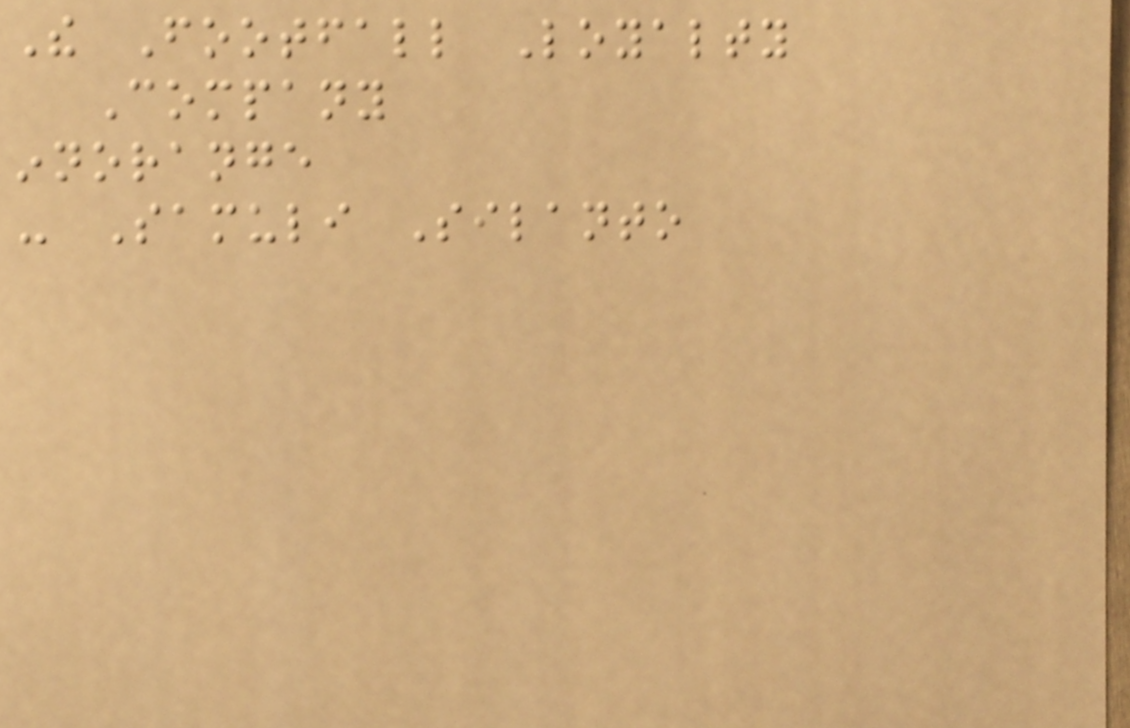The Footfall Loyalty
Company
innorange
- Samuli Silanto
